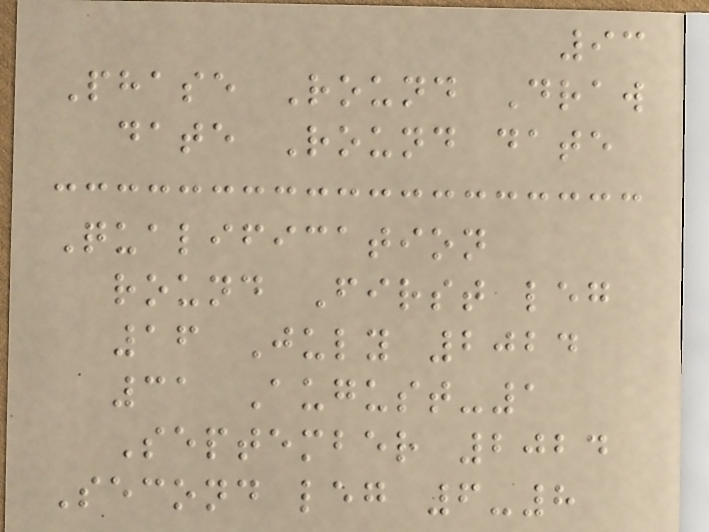93
Phase Round Draw
date Round date
Qualification
round First leg
16 July 2024
31 August-1
September 2024
Second leg 6-8
